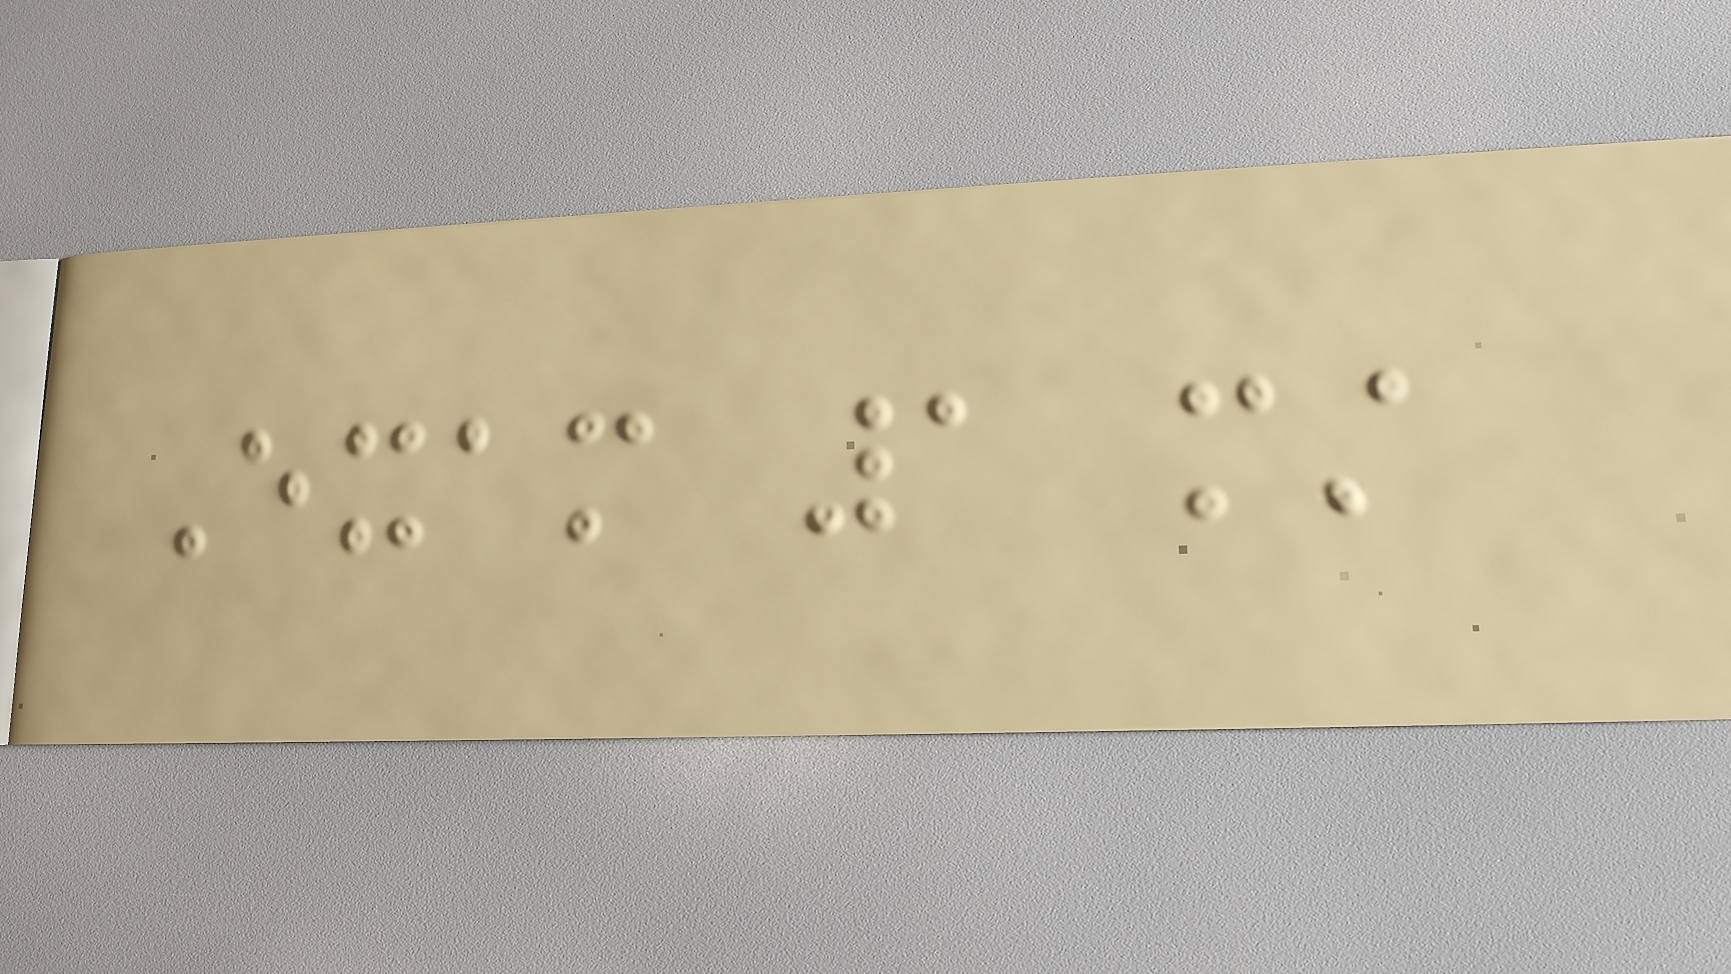Exam 1 must
